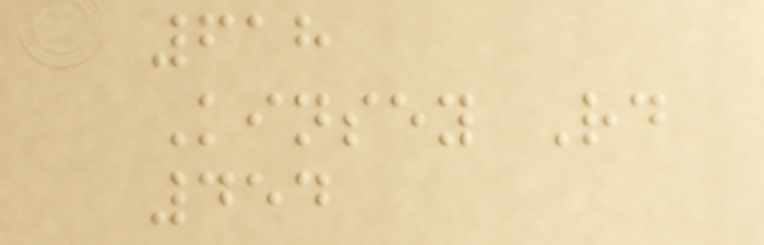618
Kinsey Rd
454
